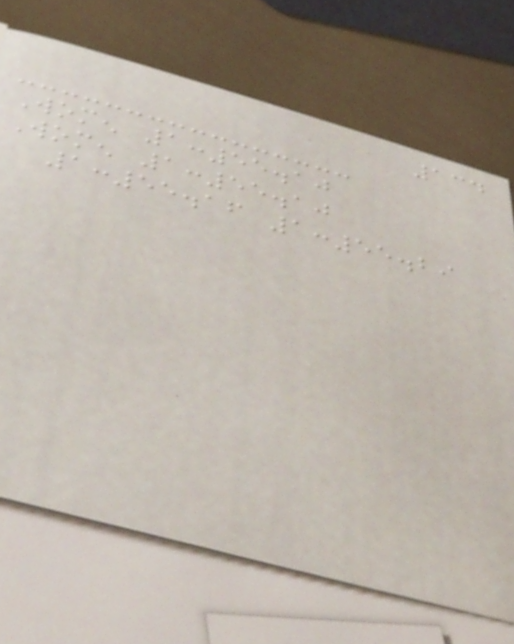134
Women 1:55.10
Women 1:55.10
1:55.16 1:55.29
